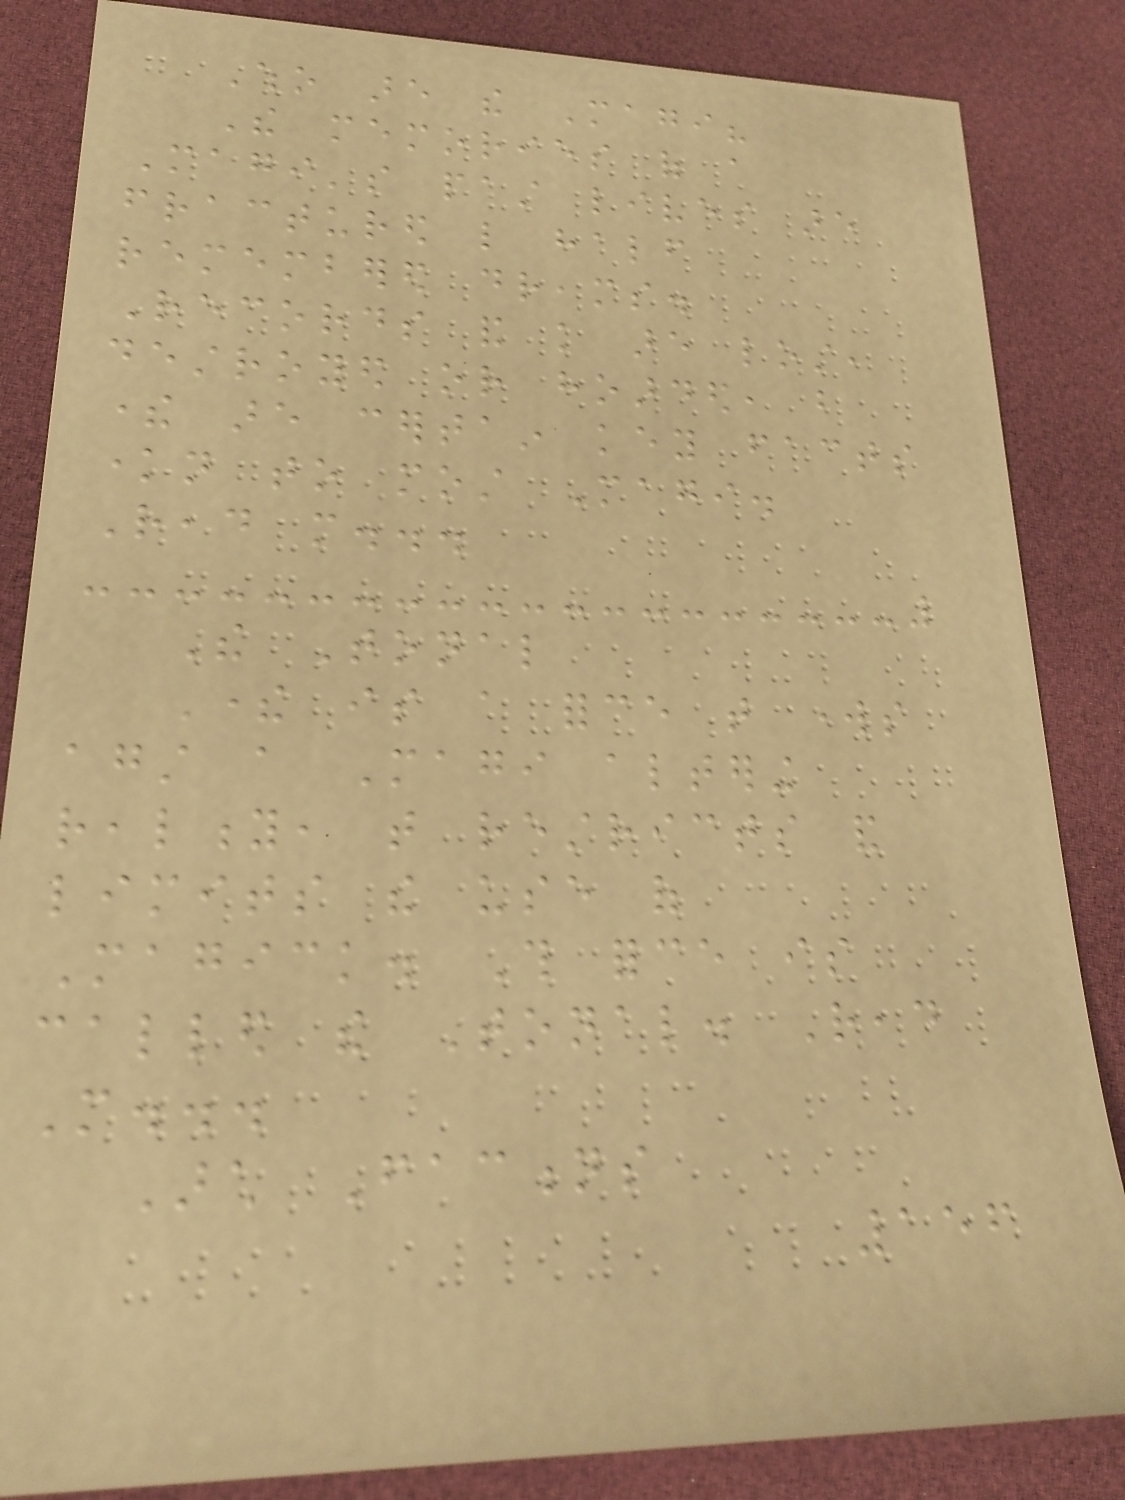Who are the Magi?
The memories of a
Magi's past lives are
fractured like half
remembered dreams.
Records and knowledge are lost,
destroyed or hoarded, but
there are certain key facts
known to most Magi.
Read more...
The Tonal
There is a force that works
against a Magi altering
reality, that restricts and
limits the use of
Magick. This force is
called the Tonal. Read
More...
Arch Factions
156
